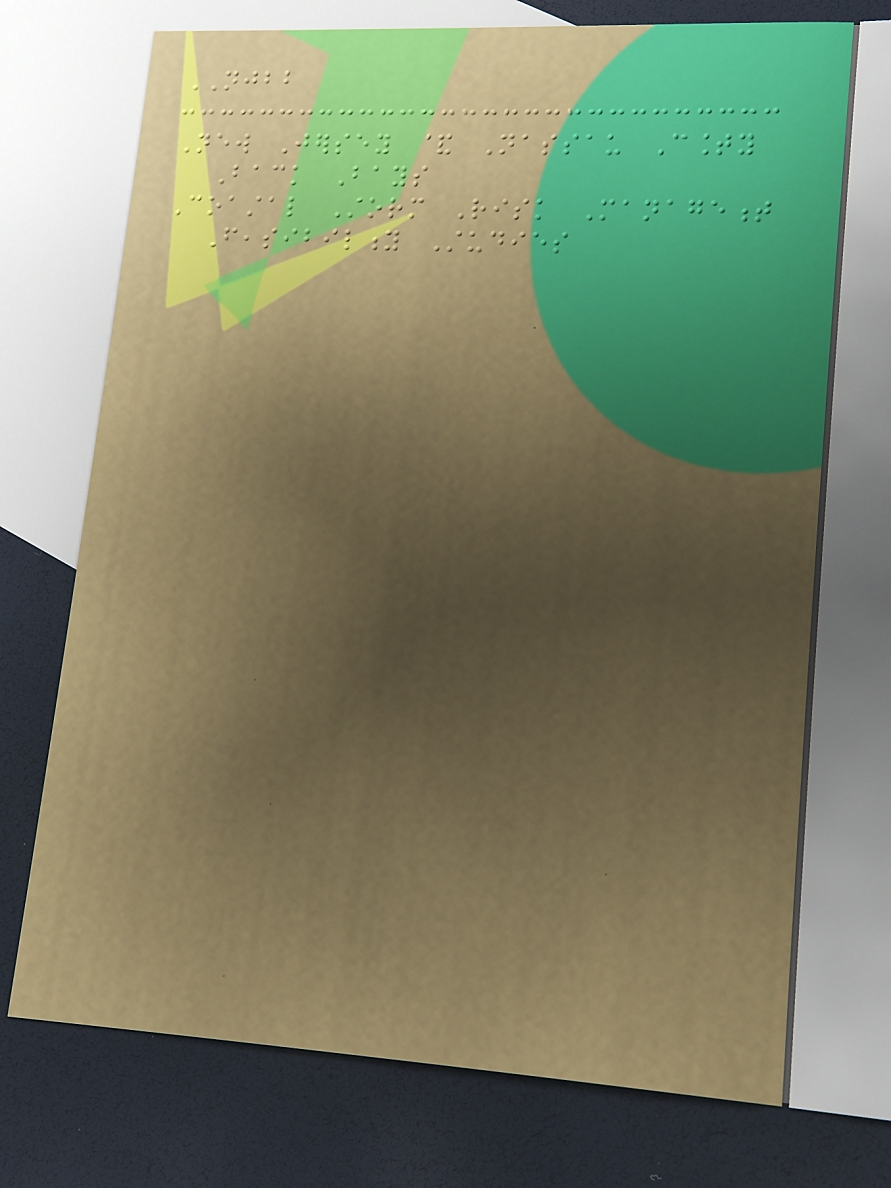NJBB
New Jersey & Nassau County
Back Bays
Coastal Storm Risk Management
Feasibility Studies
